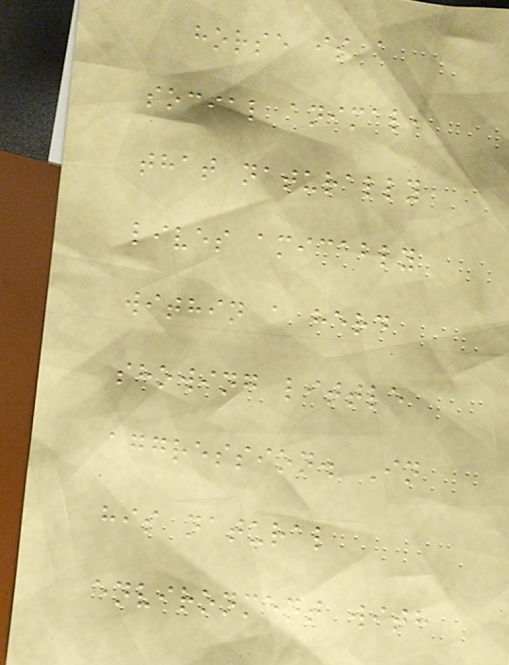horse is a
social animal,
that naturally
lives amicably
within a herd
showing little
aggression. In
his natural
environment with
